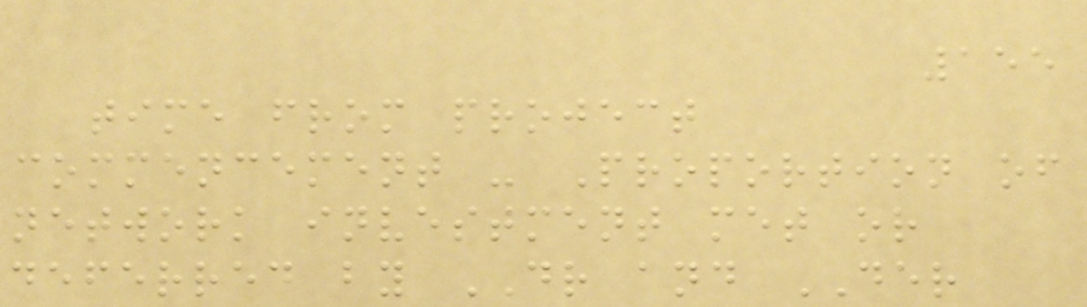155
time from project
commencement - Proportion of
network investment met or
deferred by DR and DER
